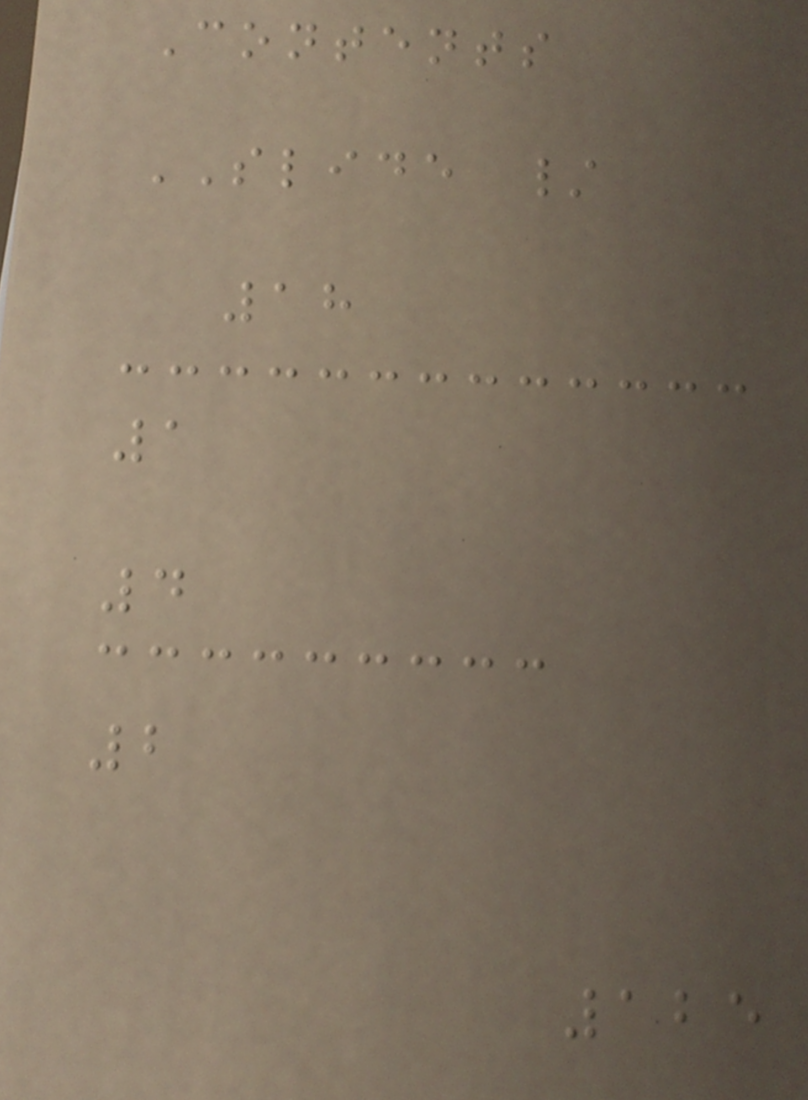Contents
SLIDE /
18
1
4
2
125
